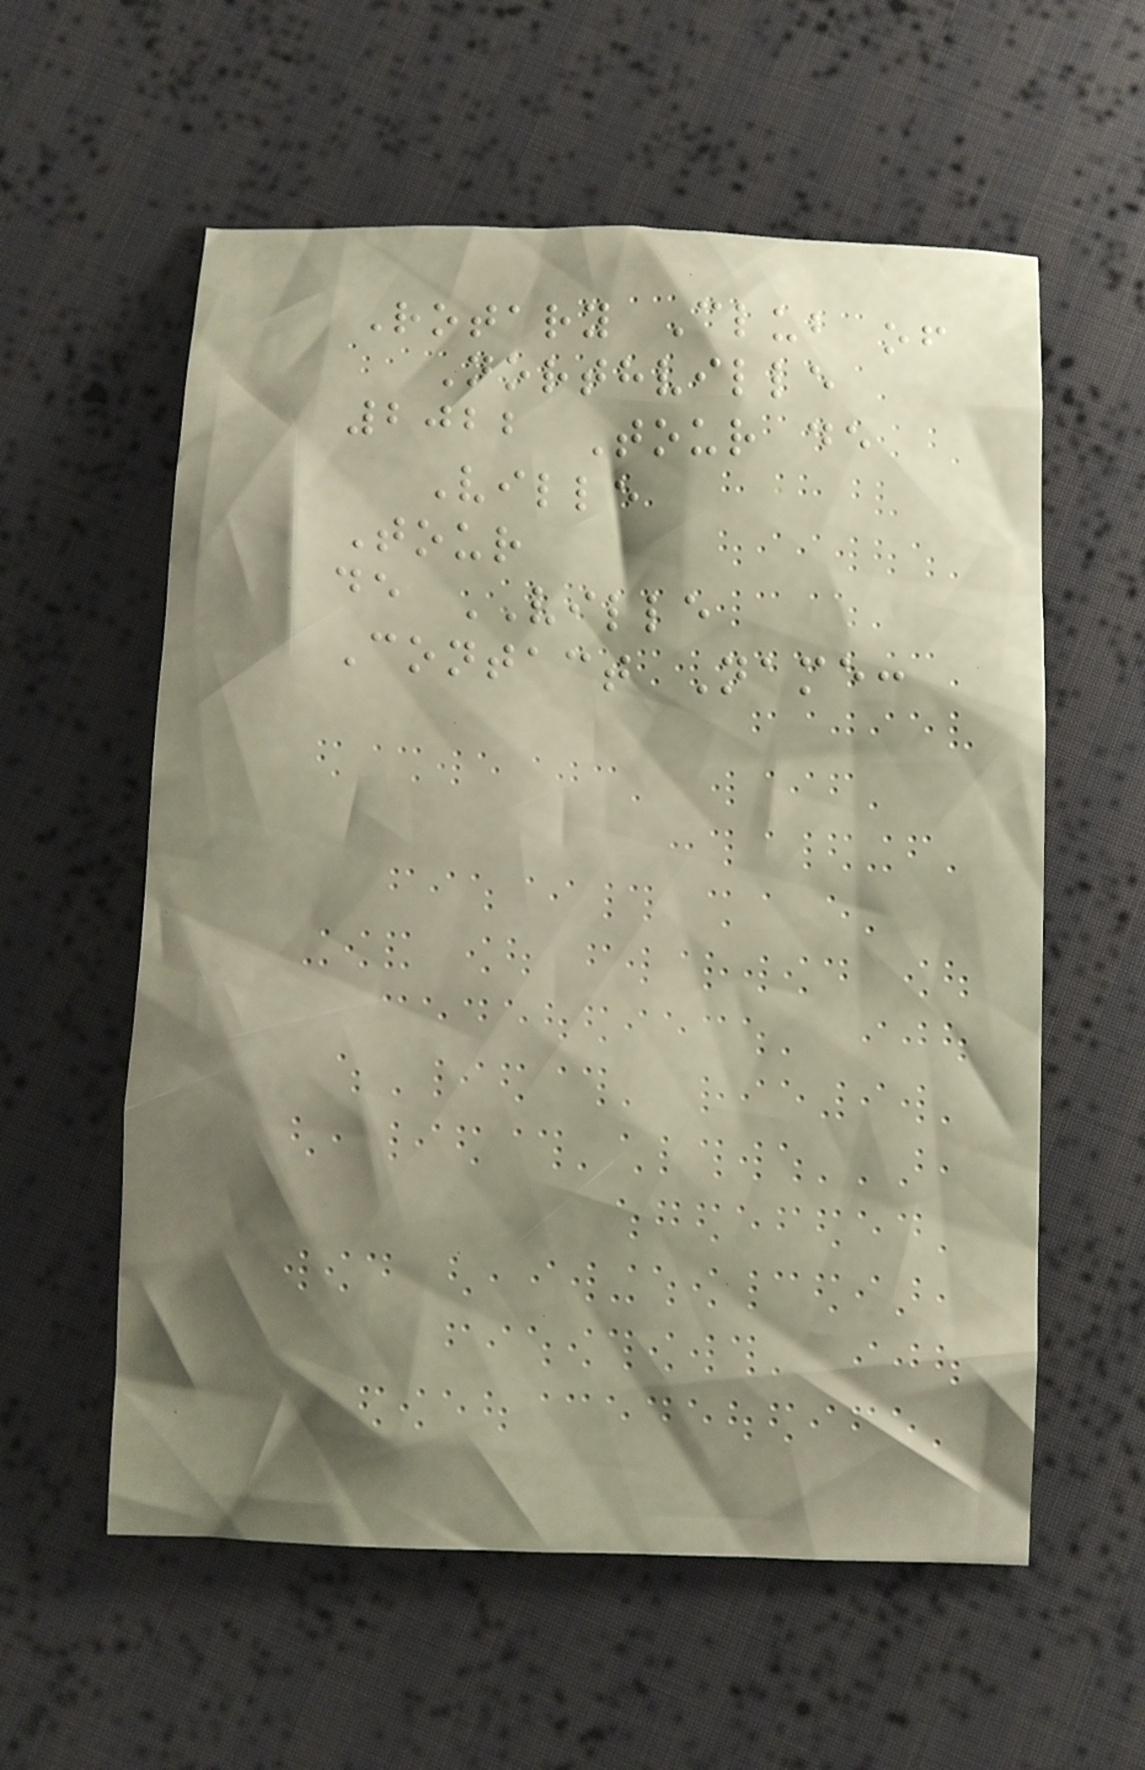Rotary Club of
Northville
2022 Tour de
Ville
Tour
de VILLE
Contact Name:
